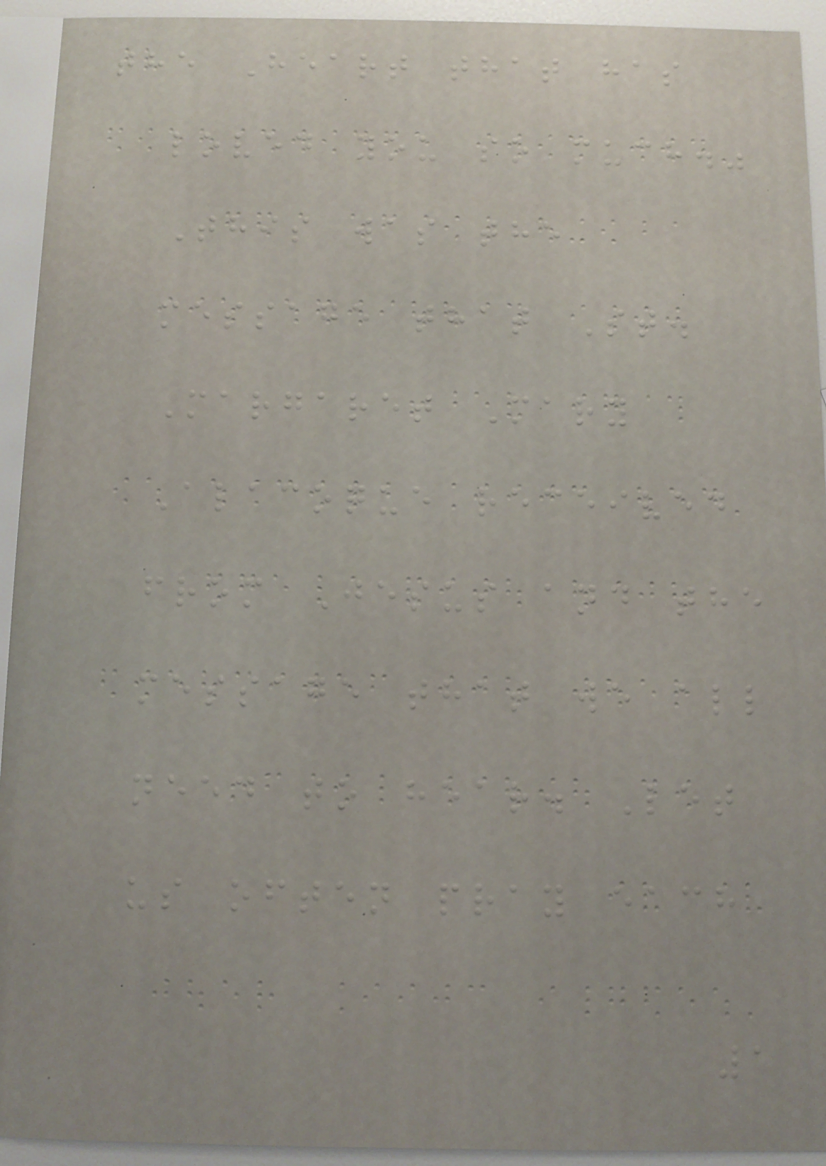the Heart that has
loved you so much."
This was the
message that St.
Margaret Mary
Alacoque received
from Jesus and the
message that we all
need to hear. Let
us often pray each
1
